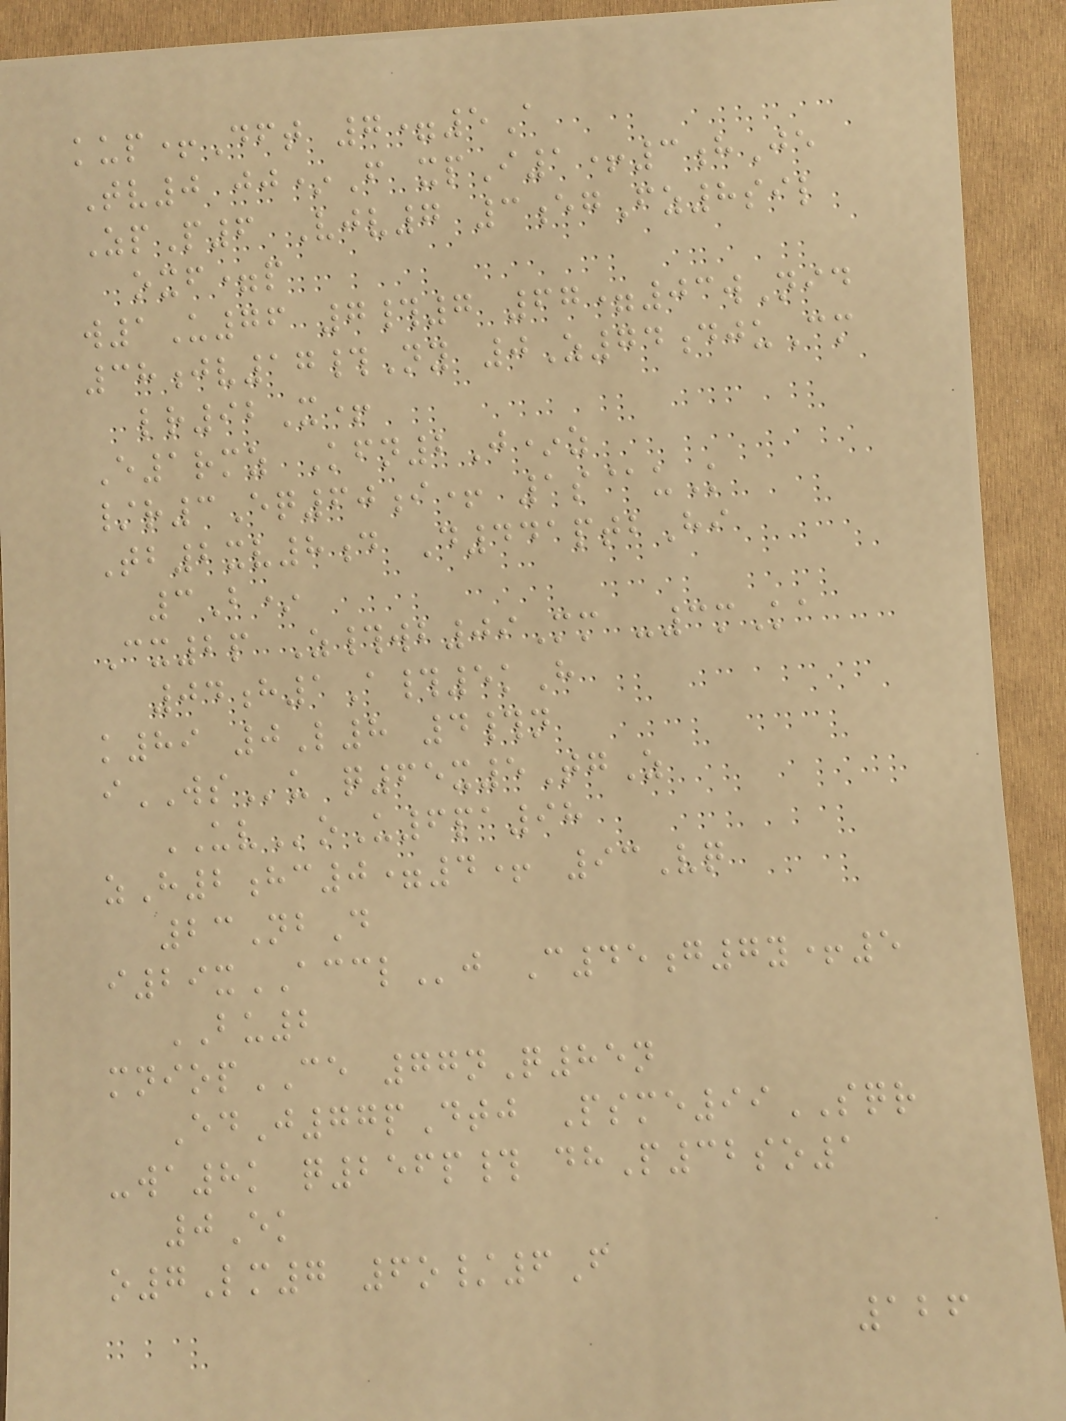kup+Dft 7=5A
Tv0 jj*F xpI1+3hJe
ZpP6 Vjv7 3egFz8sil
oxf=p
w1U76 7#7 67=03wNid
38jv17#Ny 0Z74djuCm
lr92X+
E1rmz Kfn2J*z
/r3Eq60i+ 1s@uK
Tb2xv8d D441ptbHi
3B*
Cx2p Z#wb09Mm -3mKa
04h1A#5kH
k89 0L8 4#n
iWSu q65x5TgZ
UVoU6pa98
zH2hc0=4+ 93Vq
23NbD
i29xACCLj C45g7y+5
BU2
mniopCE 77nQ85n
EdJ77pDtj Psme99SQR
-wa8k q256p# dhP32so1
0Ek
o7Lm7 6o/6F
126
